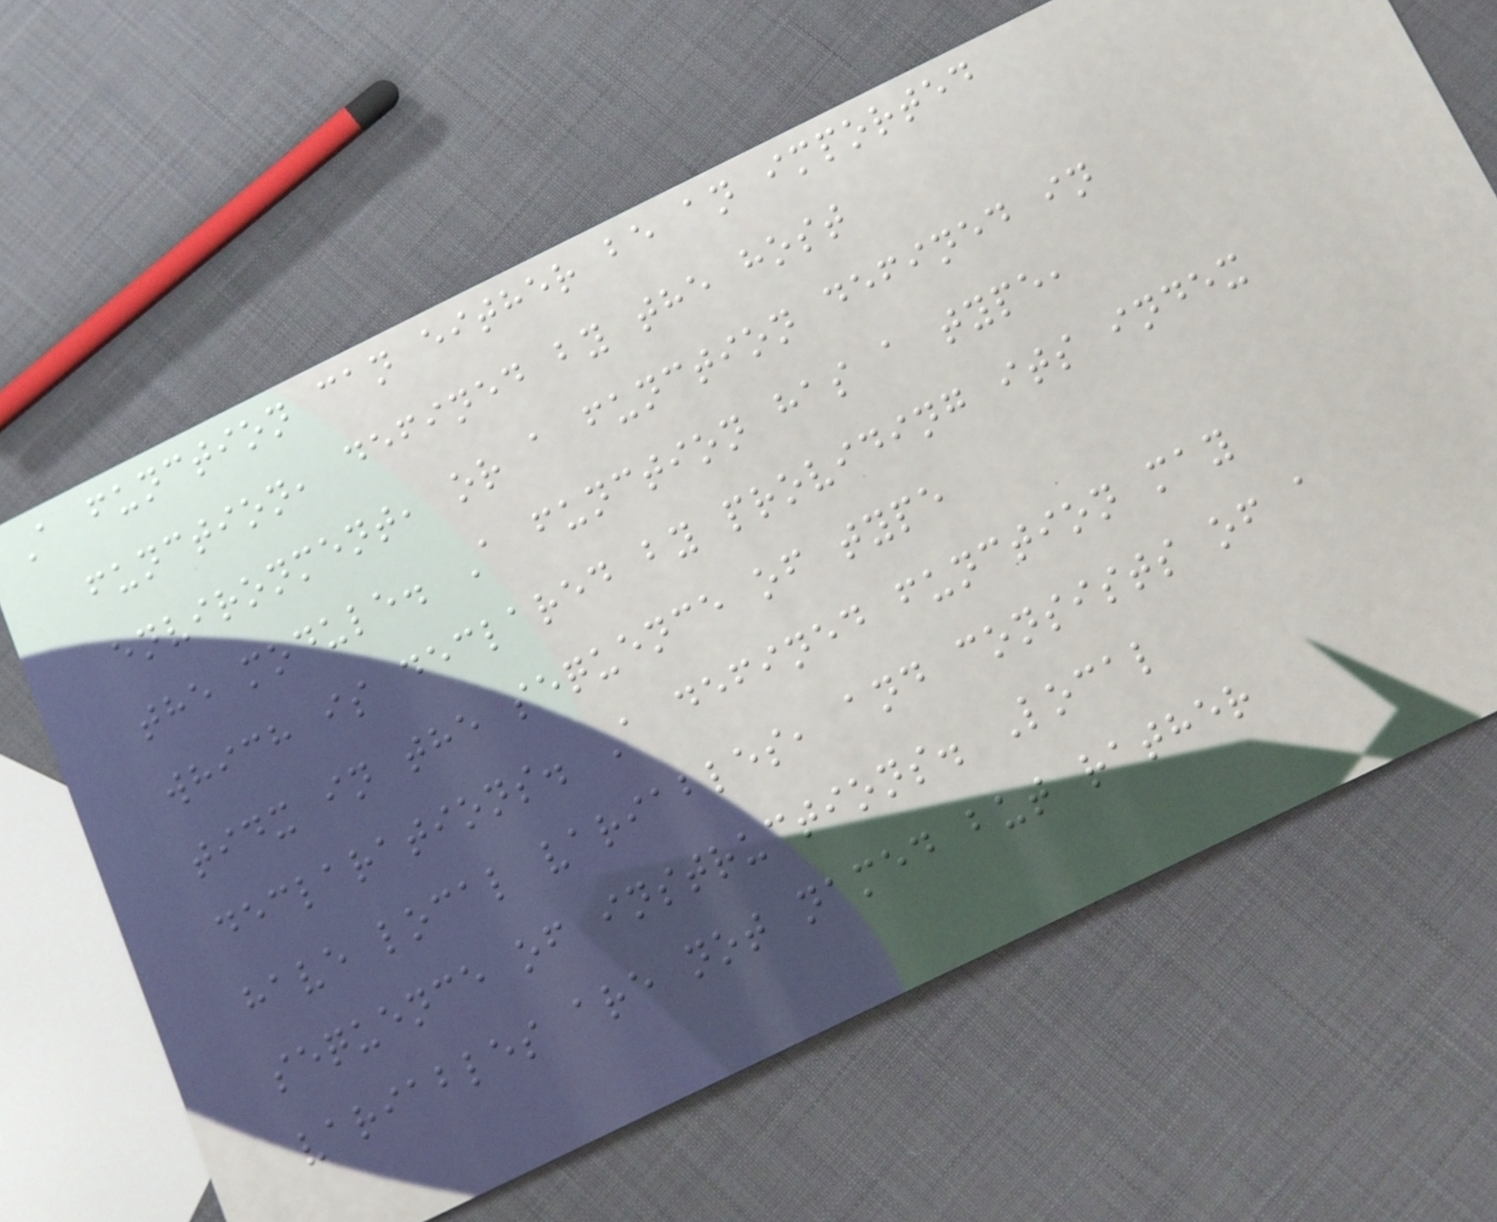A function can either be an imported
function, defined by the host
environment, or a function defined in
the module. A function has a type,
which is declared by providing its index
tidx in the sequence of type
declarations. A defined function may
have local variables, and consists of a
sequence of instructions. Local
variables are not named but rather
